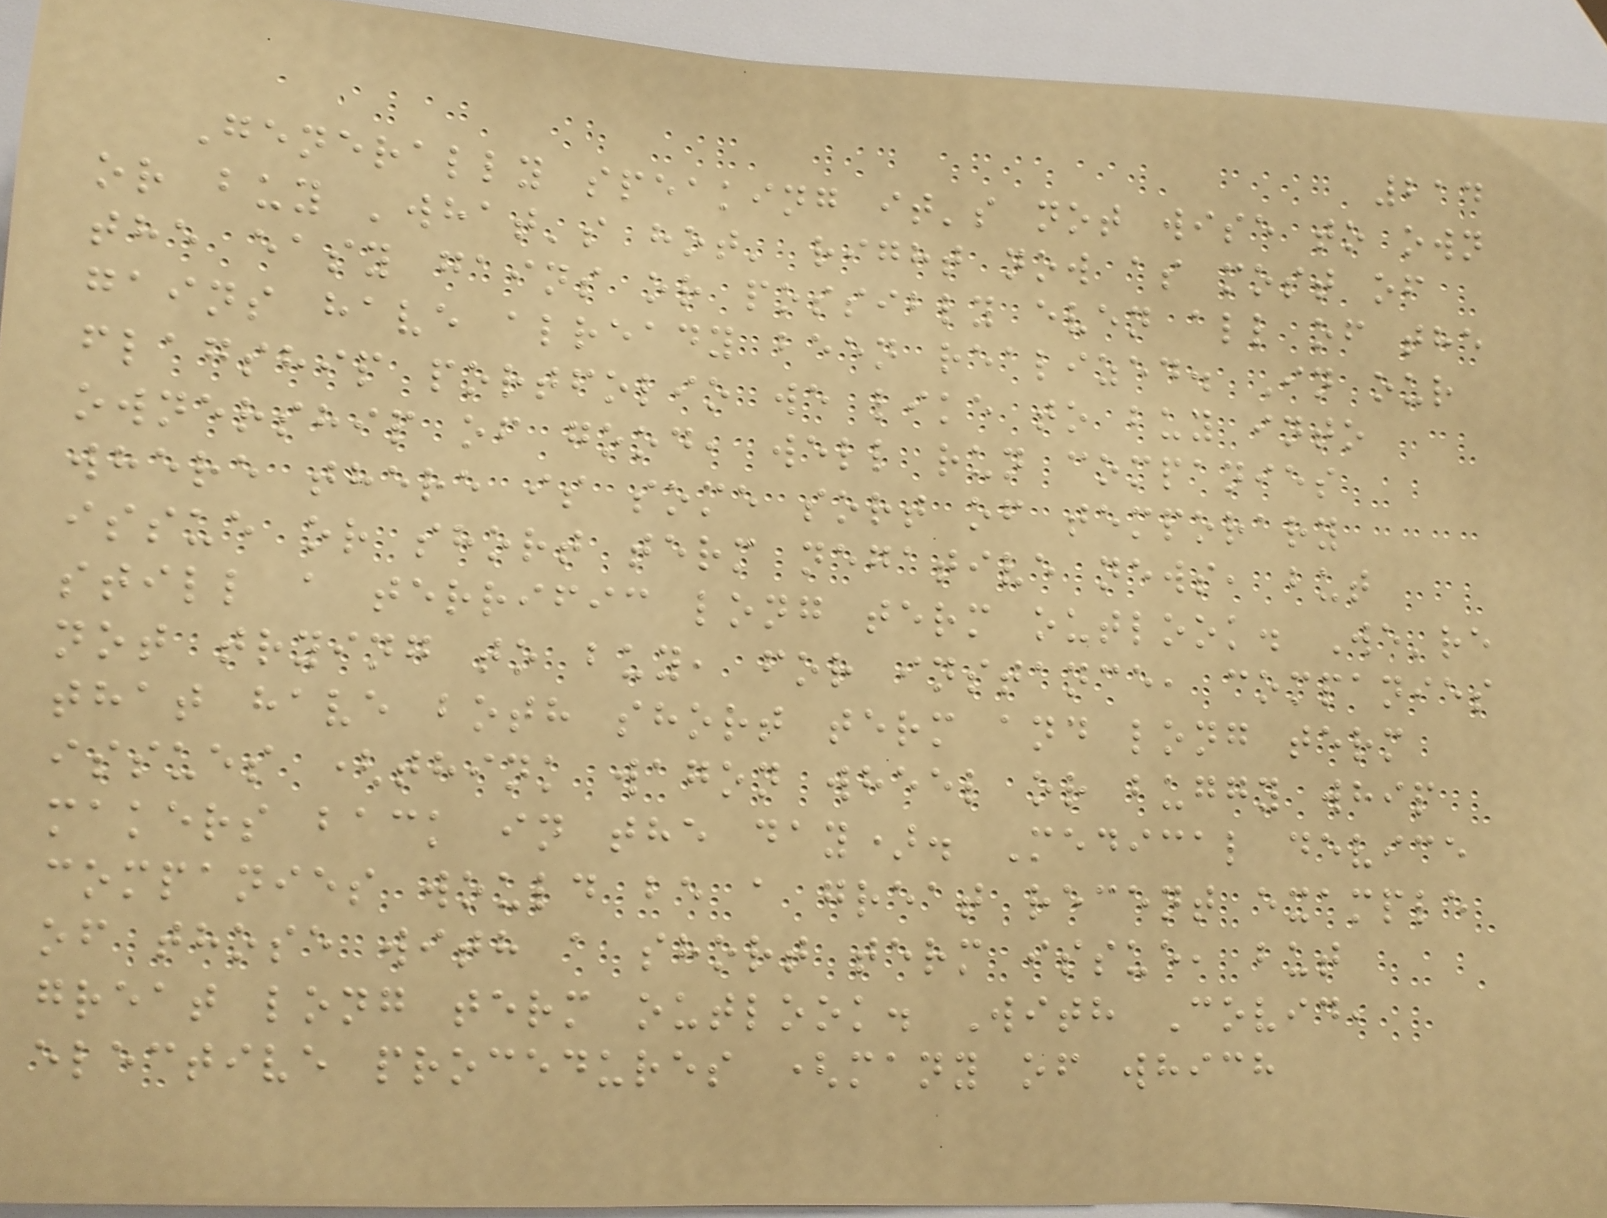214
Generally speaking it's not wise to own
or buy 'what's hot' right now as most of
the easy gains or possibly even all of the
gains have already been realized. In our
flagship portfolio we like to buy into
ownership of good, well run companies
where there is some sort of temporary
issue or short term negative news, but
still a terrific long term outlook. We're
not trying to buy, for instance, companies
that have both short term and long term
issues (think wagon wheel or buggy whip
makers back in the day). Medical device
companies would be a great recent example
of those with a short term issue, but
great long term outlook. With Covid,
elective procedures (many of which
